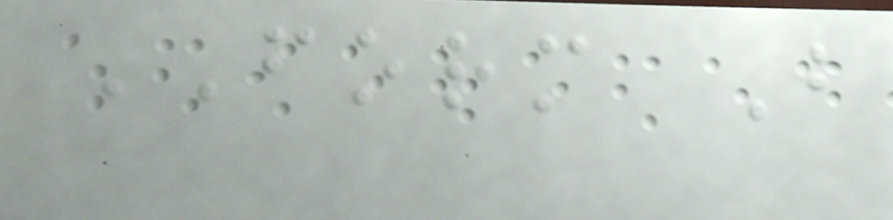FORM B
